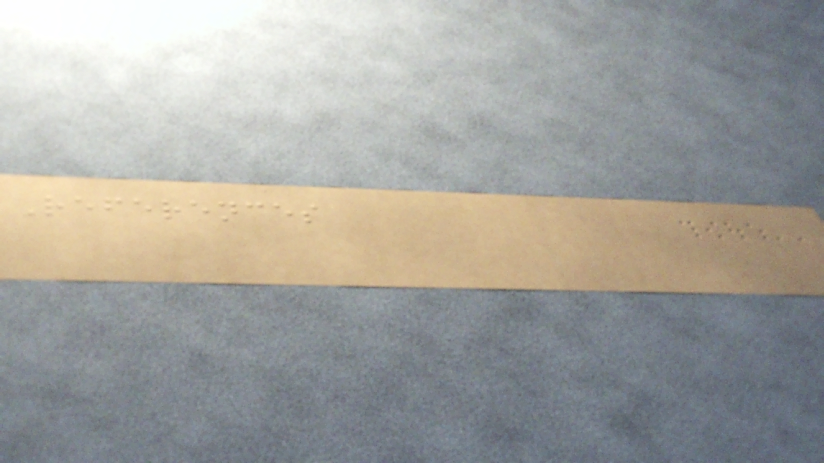References
